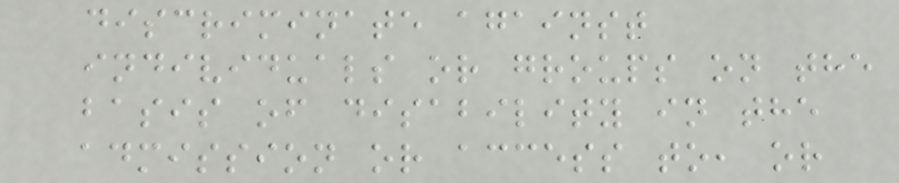discriminate against
individuals or groups on the
basis of disability in the
admission or access to, or
